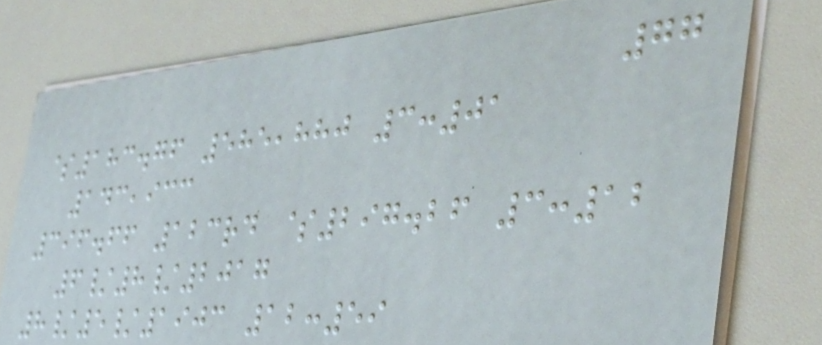77
$183.76 585,880 3:01
143,933
396.66 123rd $297.26 3:12
6/8/2017
8/5/1903 12:59
